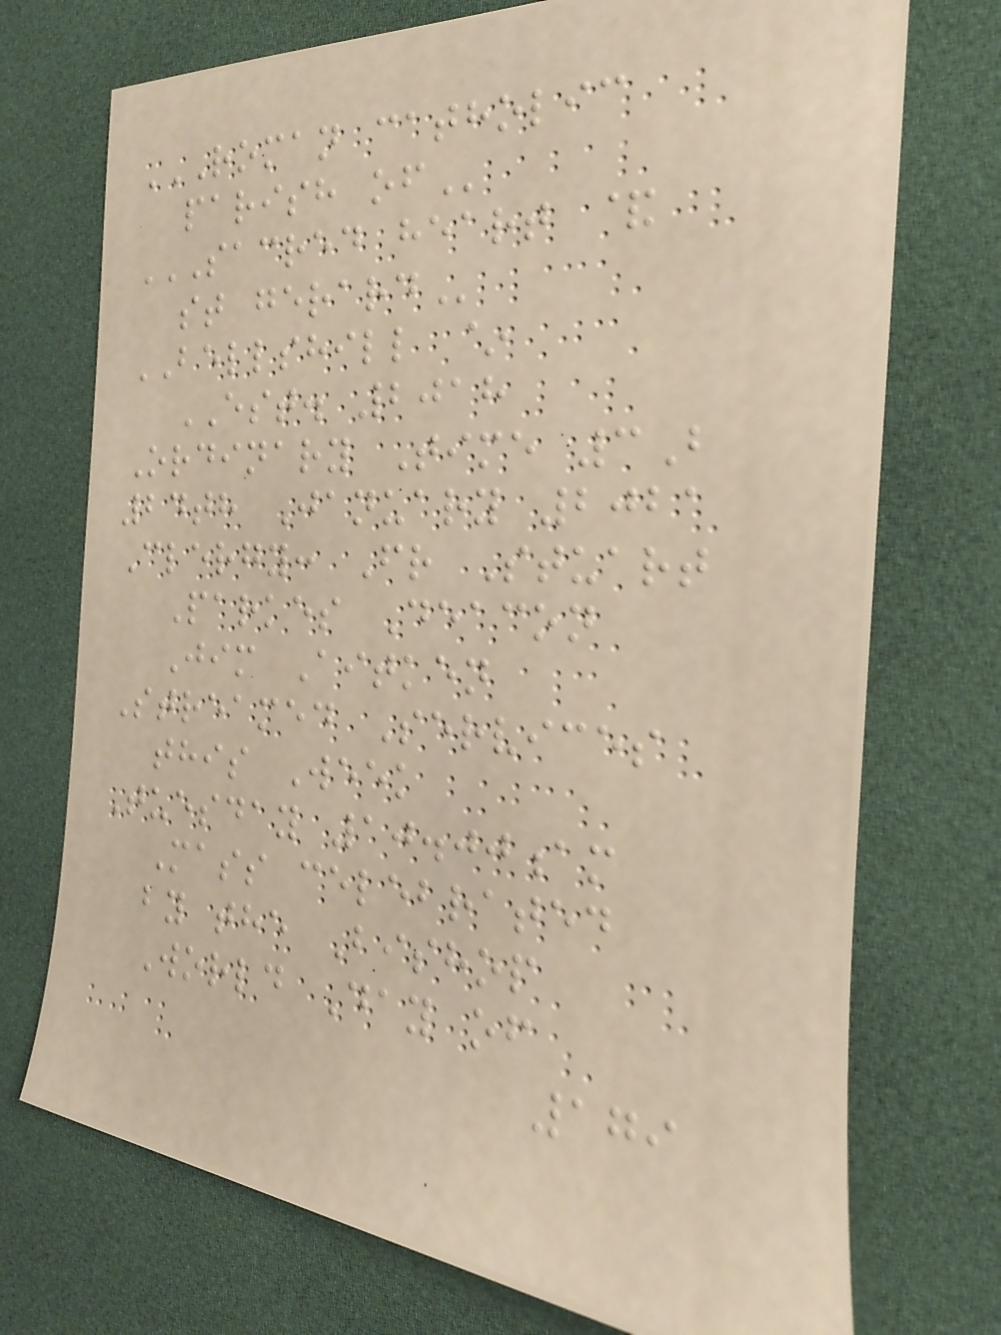ROMAN CATHOLIC
PARISH OF
SACRED HEART &
ST GERARD
BELLSHILL ~
EST. 2018
Ordinary Time 3B
24th January 2021
Clergy: Fr Stuart
Parkes Deacon
Jim Aitken
Streamed Services
this Week
Tuesday 10.00am
Mass celebrated
by the Bishop
World Day of
179
